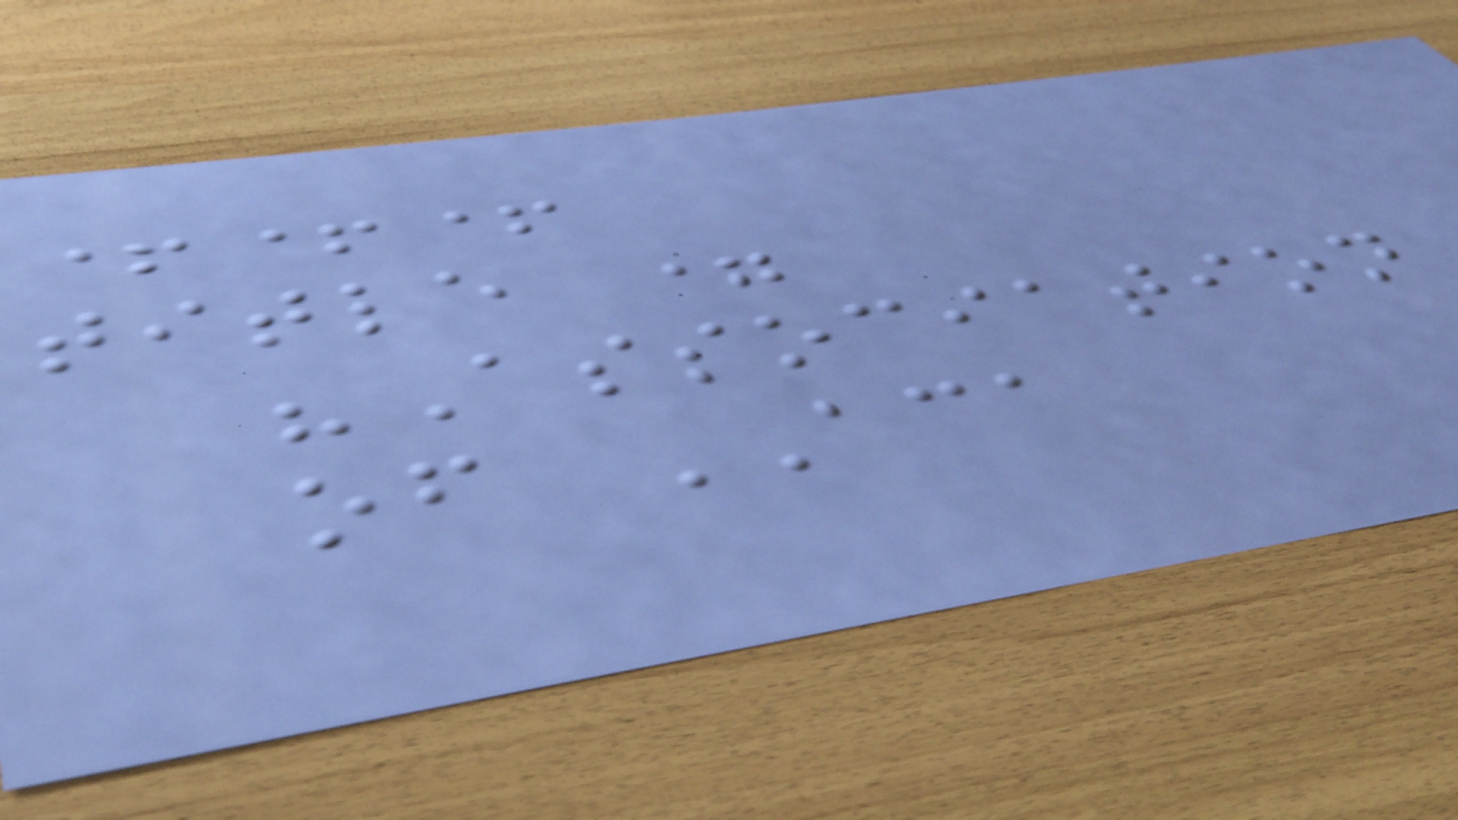+++
title =
"Association
of ACA
